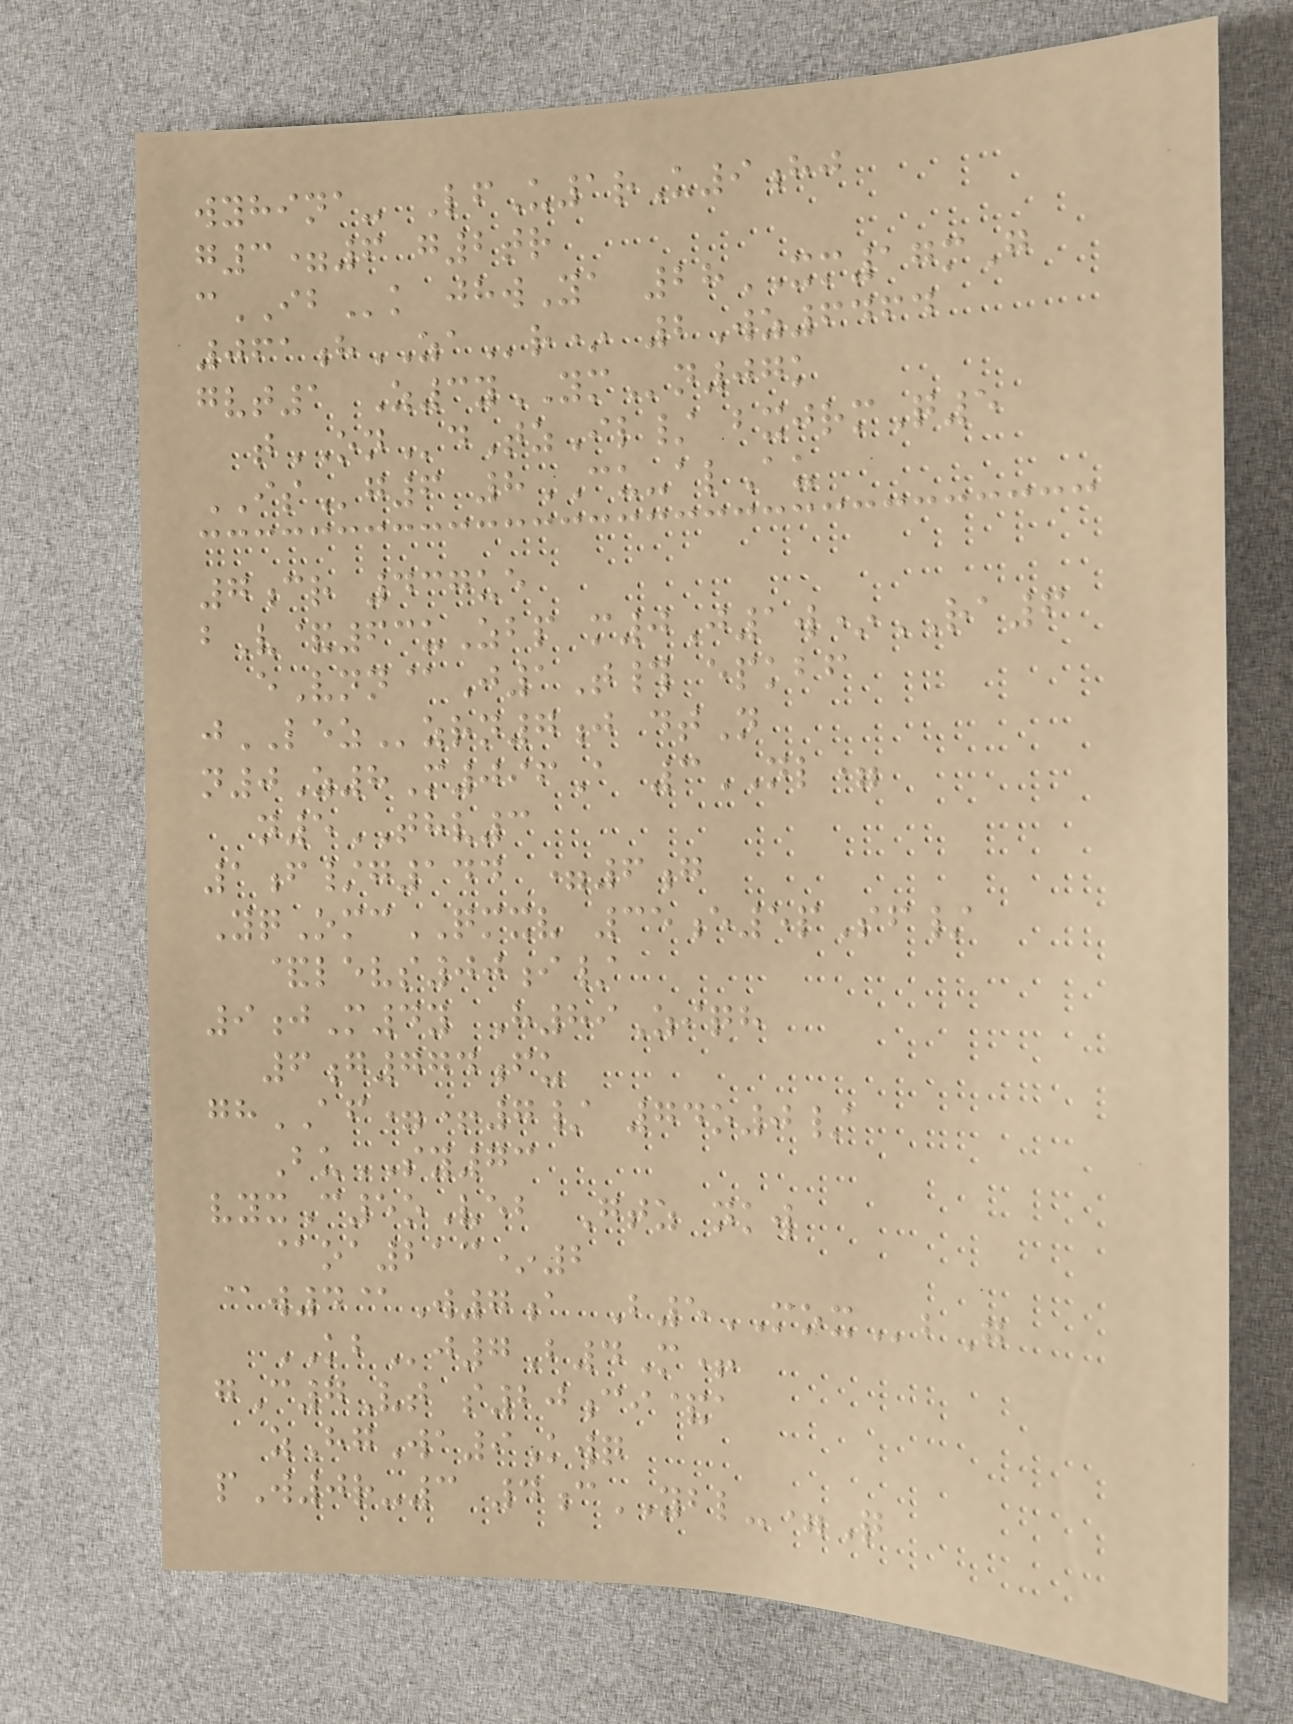wyhina- LfU1rU9hj
g3=6 g2tr
cIBk jhwYa 28XM17mG
061hZAr* 2Wz6464
gvt1 Z3yYMn07k
tONdTzIl/ bxjrmQ5
ISg6 8CU-alAu
7cr 437ue
bV&63uZbp m0J1w*RA6
eVnn@J1T# epkbf
jLEZzrn7j dtN
n0Z8M096A 3NL=
n5THV3
1f/g144 =6g
YqOmcQMXV 35e5pSf/
&levs00i/
9jM4y H89Ziqh
6g774fu
ghAF=+7/ 74o0/
BuSY73
vyxC5oVeb Gtz nkw
@oa213*2
@w4@W7a B5MOXbG
KBj7B4M+
gC7Vt s20ci&a
zHgWa9Kwq
pW0r-3 4cYBL-=Q
